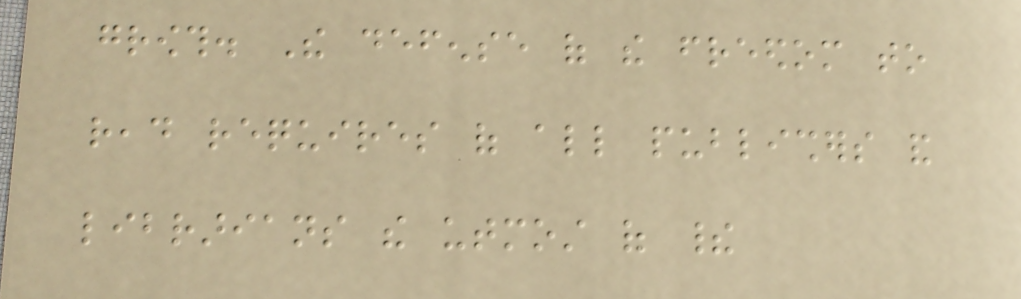growth. The defense of the freedom to
read requires of all publishers and
librarians the utmost of their
